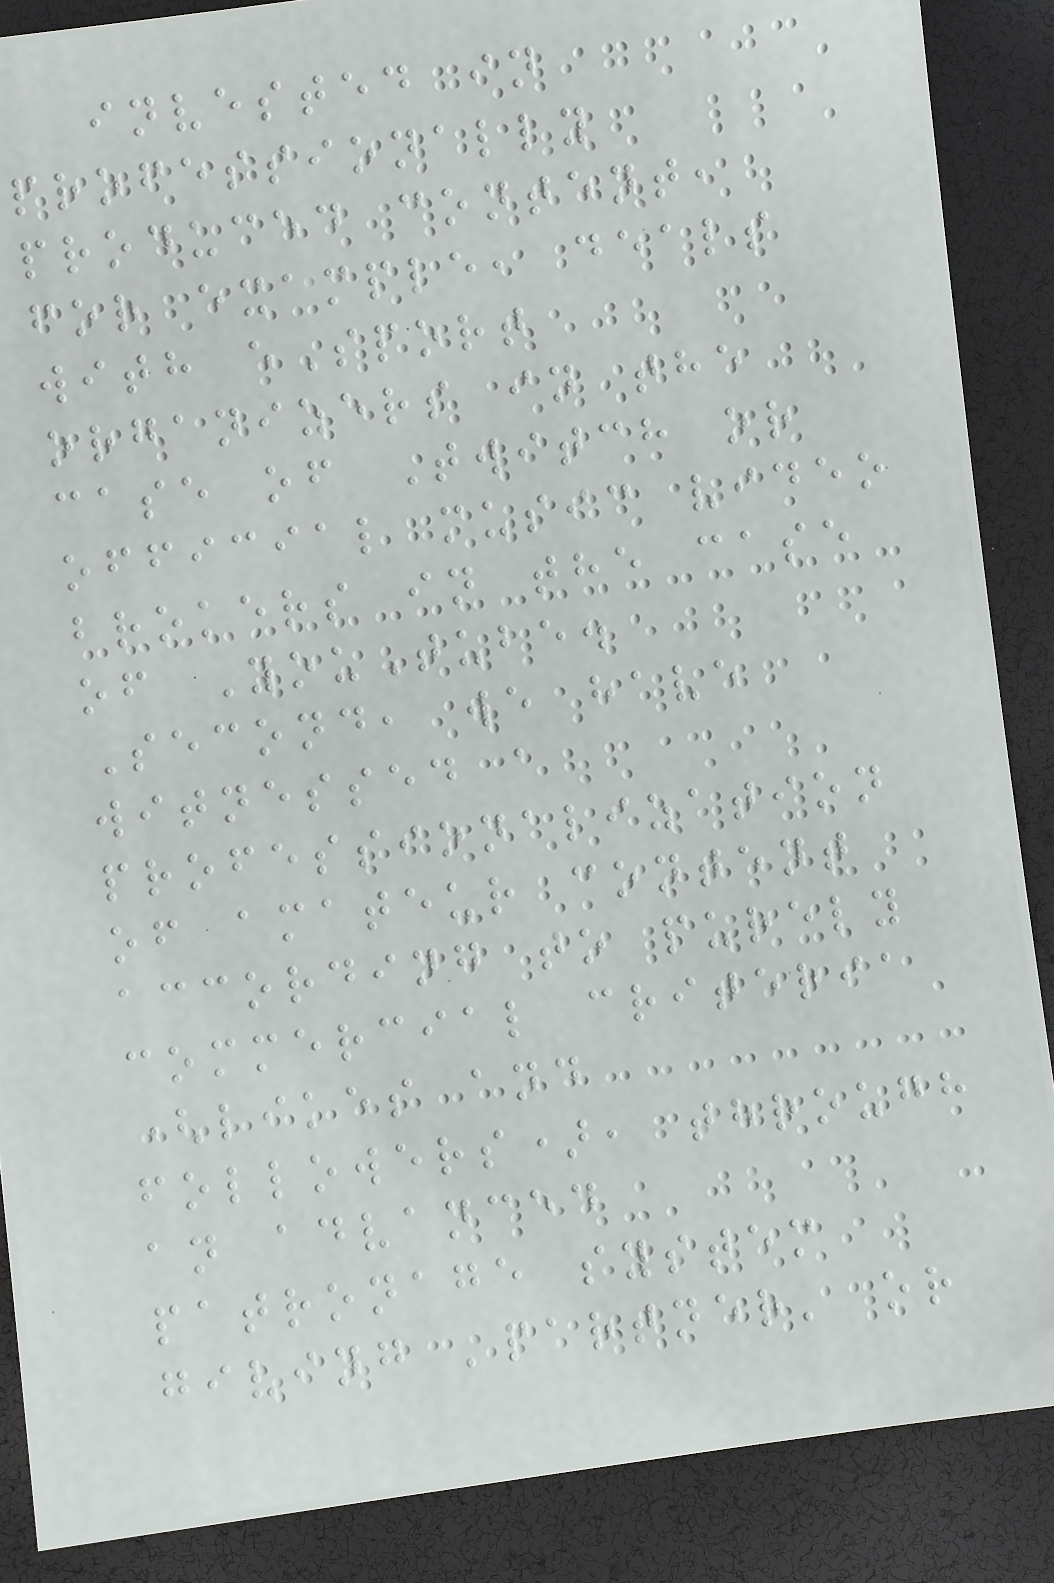invested in
professionally
produced content,
for example, deals
with eSport
organizers in the
case of Twitch or
official music video
brokers in the case
of YouTube.
Second, we have
witnessed a
professionalization
of amateur content
according to purely
commercial criteria
(likes and
followers), through
an advanced
patronage system
giving 'partner' or
